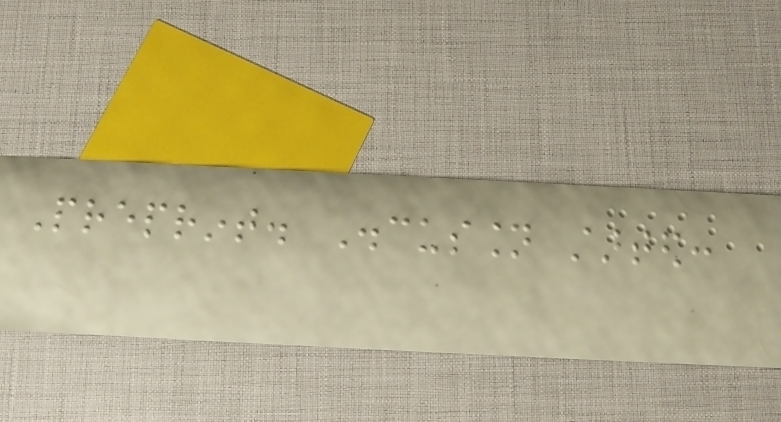Preprint. Discussion started:
